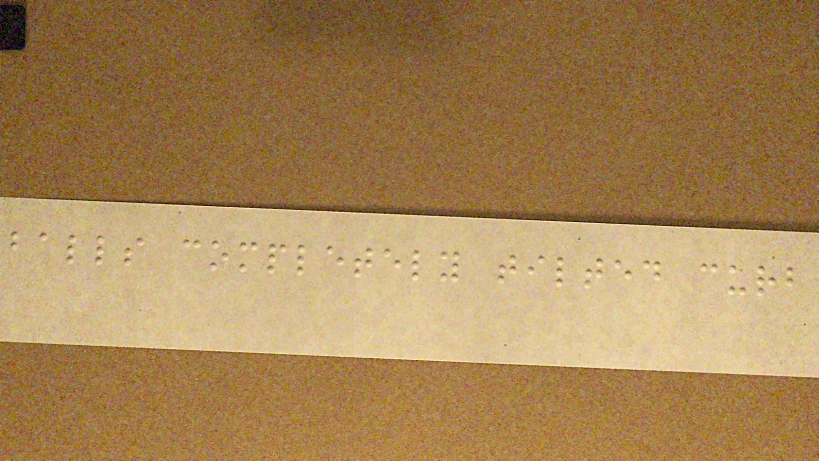balls completely tilted curb
